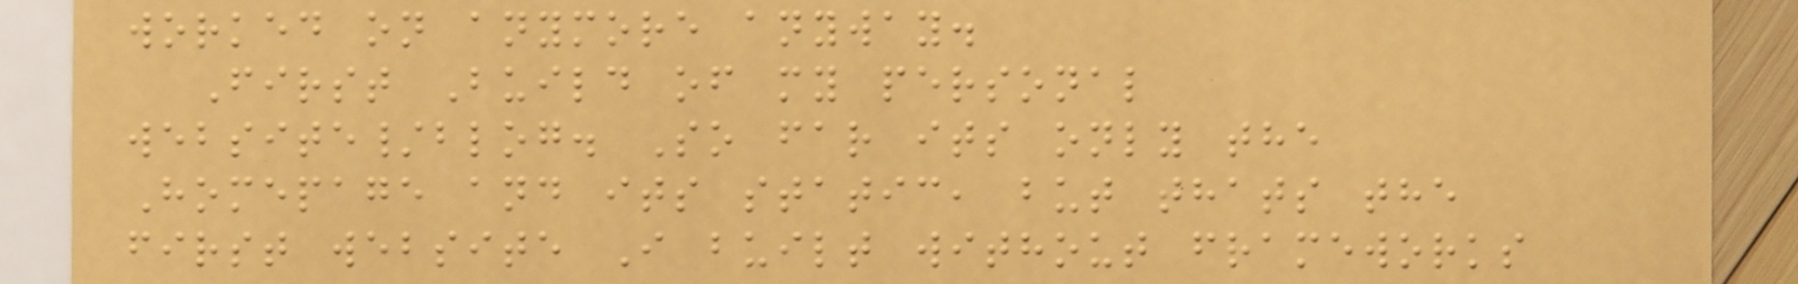worked on anymore anyway.
First Build of my personal
website/blog. So far its only the
Homepage and its static, but thats the
first website I built without frameworks
